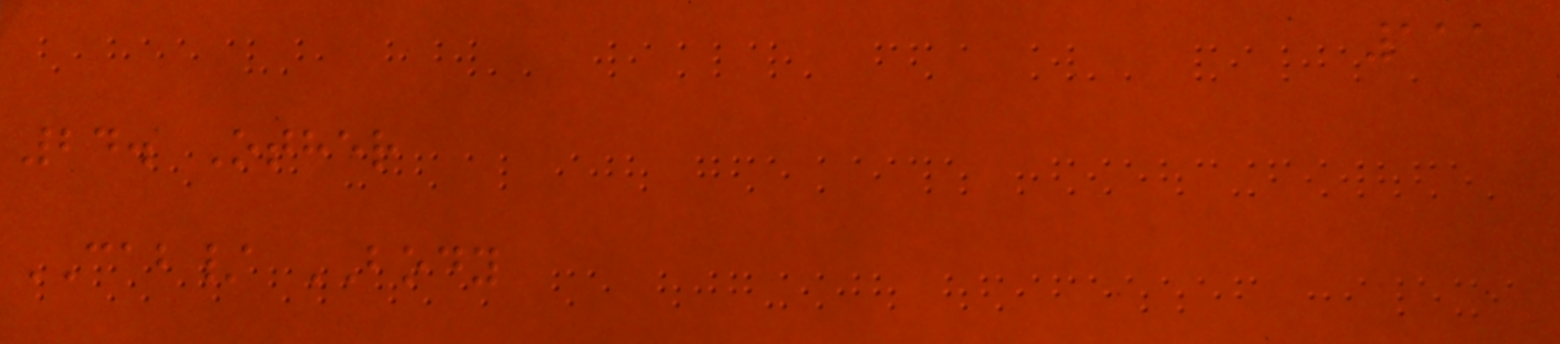111
24. Other
CAB/ BODY
